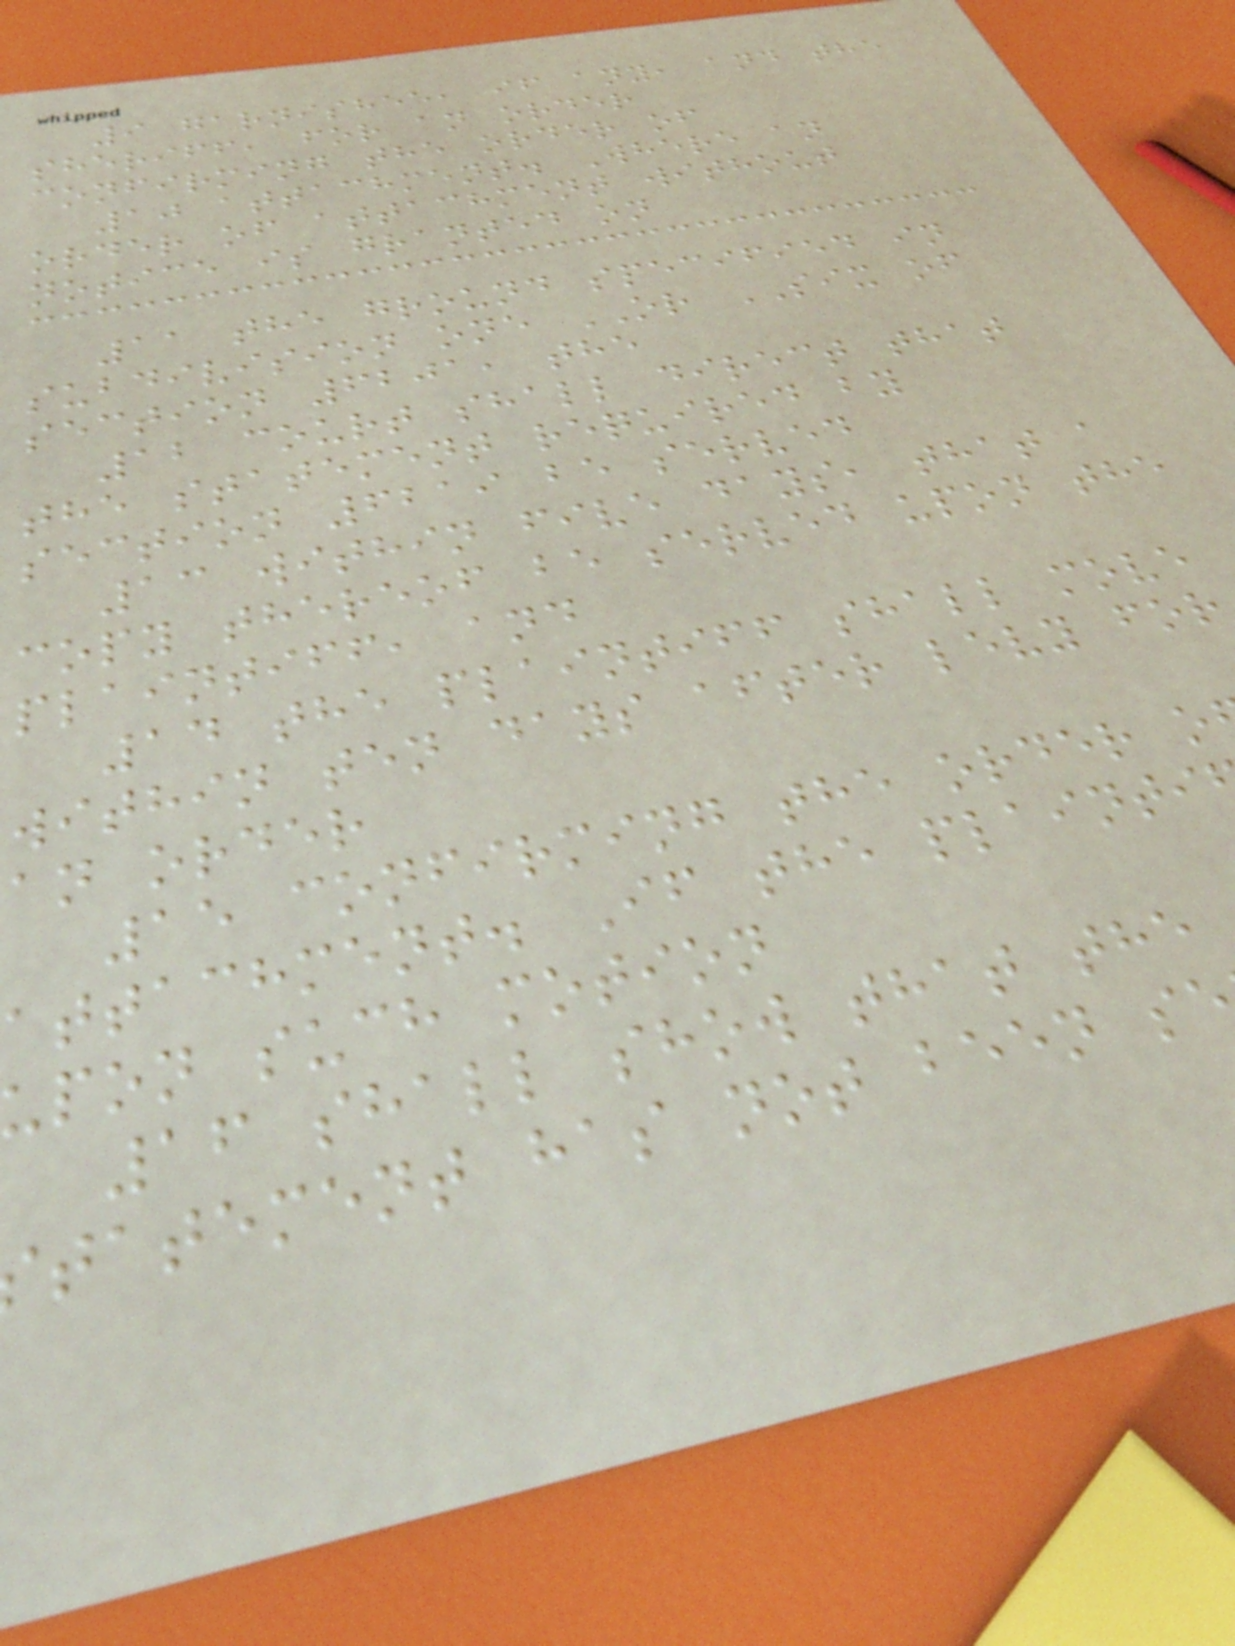9 garnishee, if any, and the
sheriff, for an order
confirming the order of
10 attachment. Where an
order of attachment without
notice is granted on
11 the ground specified in
subdivision one OR SIX of
section 6201, the
12 court shall direct that
the statement required by
section 6219 be served
13 within five days, that a
copy thereof be served upon the
plaintiff, and
14 the plaintiff shall move
within ten days after levy for
an order
15 confirming the order o
attachment. If the plainti
upon such motion
16 shall show that the
tatement has not been s
